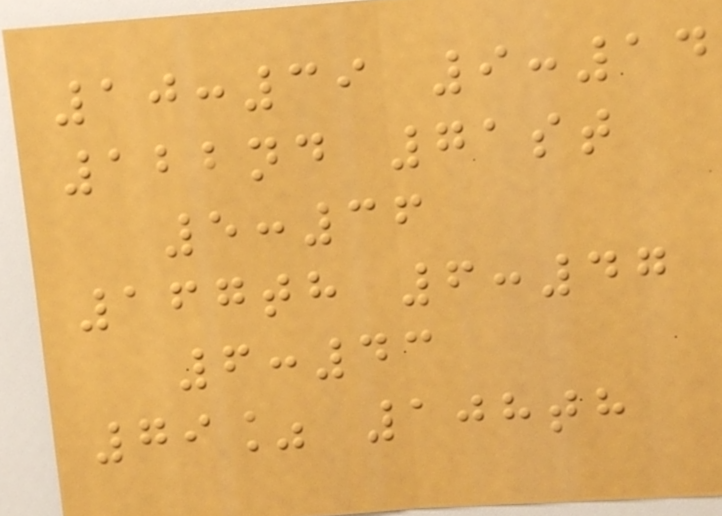10:39 9:14
122nd 71st
5:36
167th 6:47
6:43
79% 108th
